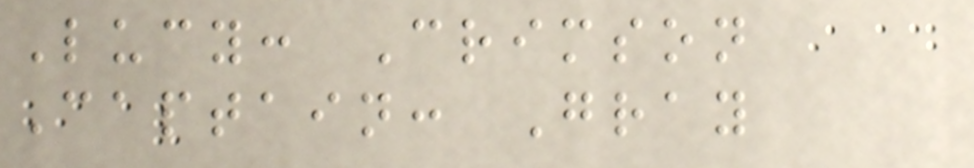Lucy: Crimson
Captain: Gray
